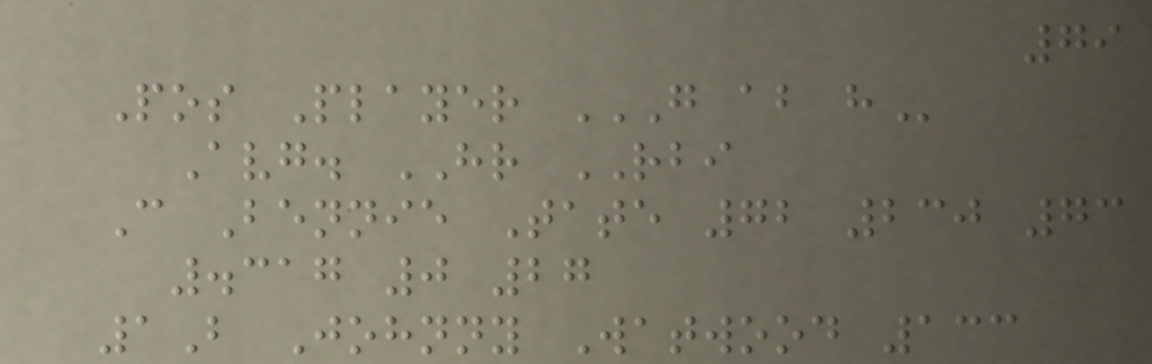79
Pos Player G AB H
Avg. HR RBI
C Bennie Tate 72 230 73
.317 0 27
1B Johnny Watwood 133
